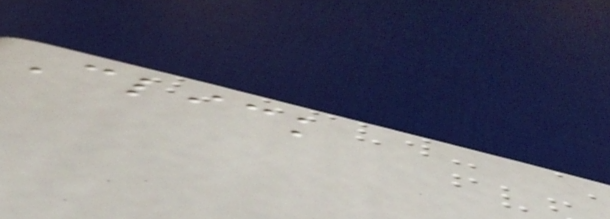Click
